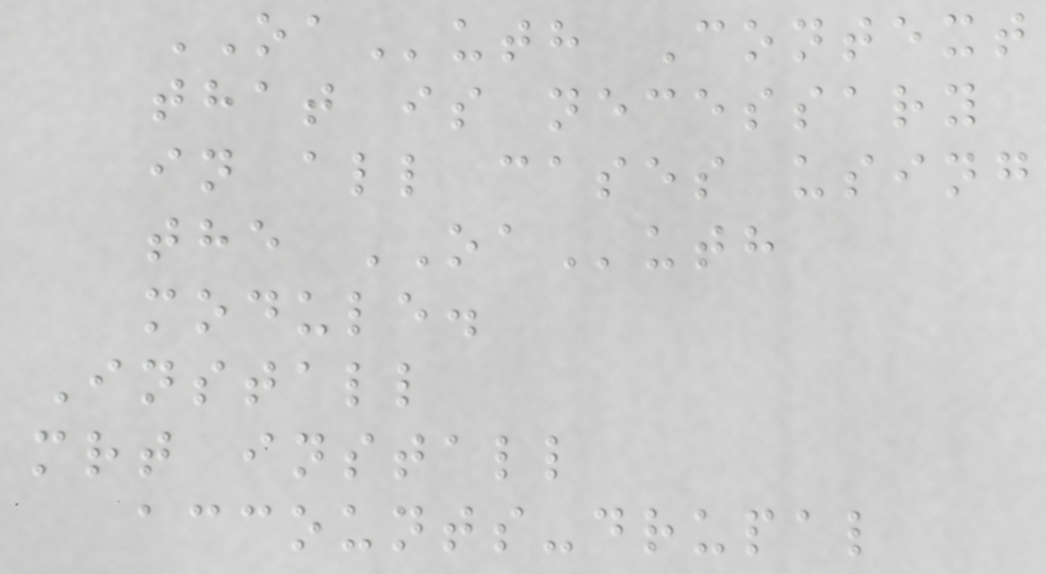OAuth Context
that is necessary
in all cases using
the OAuth
module.
Install
mrt install
accounts-drupal
